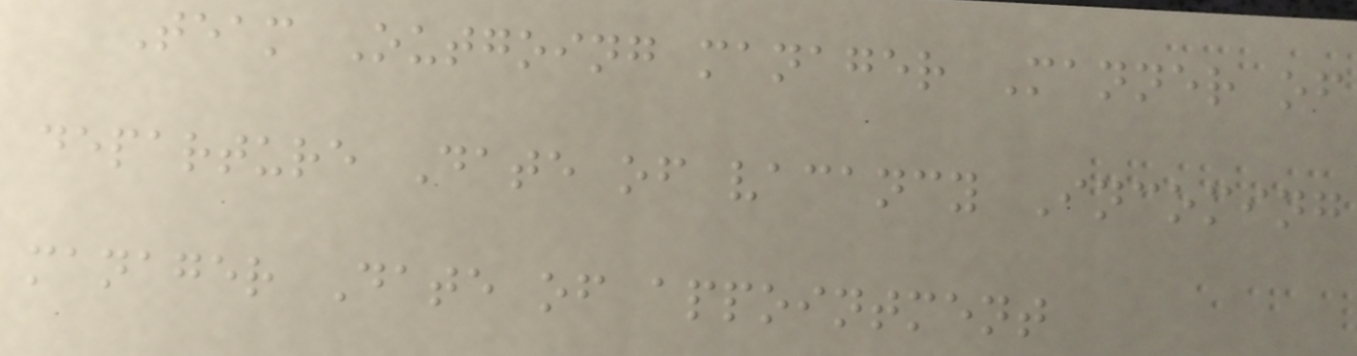Team Outgoing manager Manner of
departure Date of vacancy Incoming
manager Date of appointment
